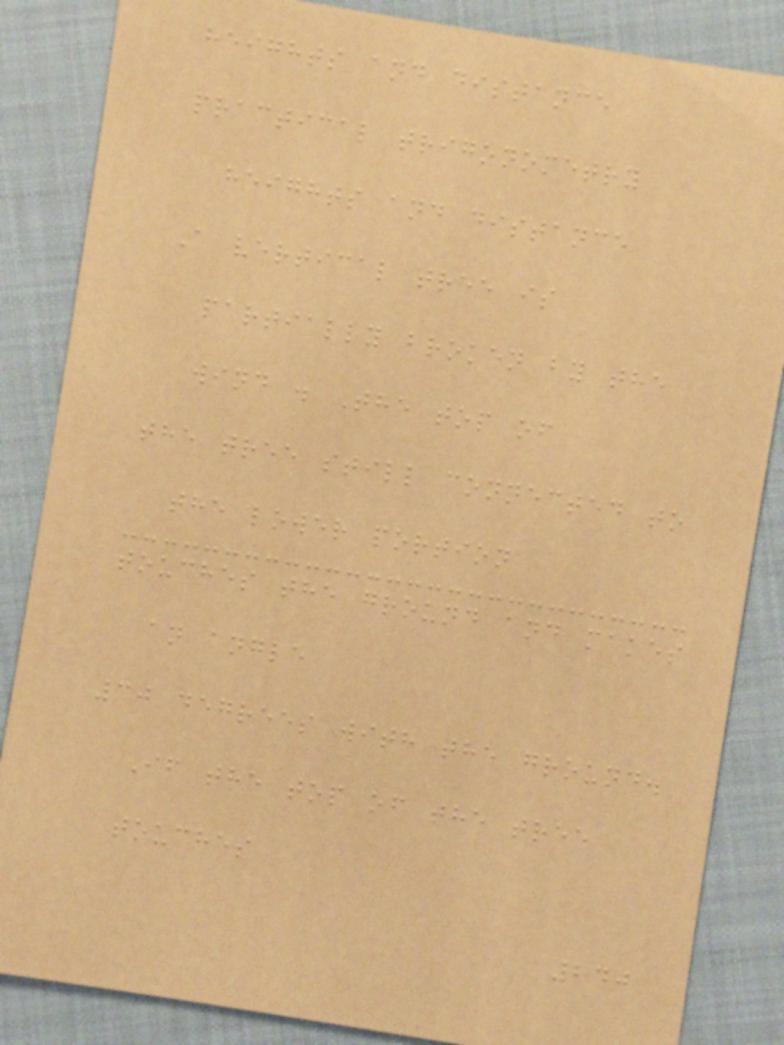heights and distance
practical trigonometry
heights and distance
A vertical tree is
partially broken by the
wind . The top of
the tree still connected to
the lower portion
touches the ground and makes
an angle
30 degrees with the ground.
If the top of the tree
touches
240
